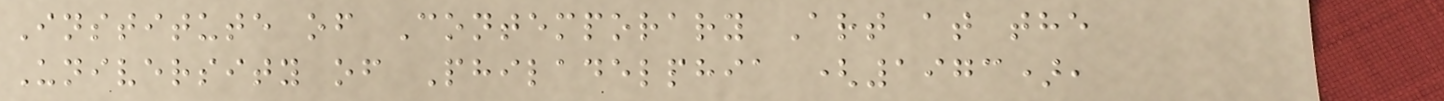Institute of Contemporary Art at the
University of Philadelphia (1973),
